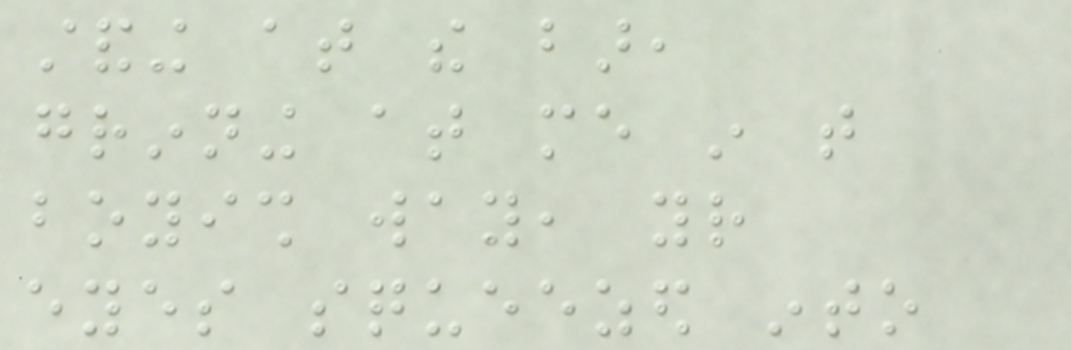standing at the bar,
grinning at me in that
boyish way, your
eyes squeezed into
